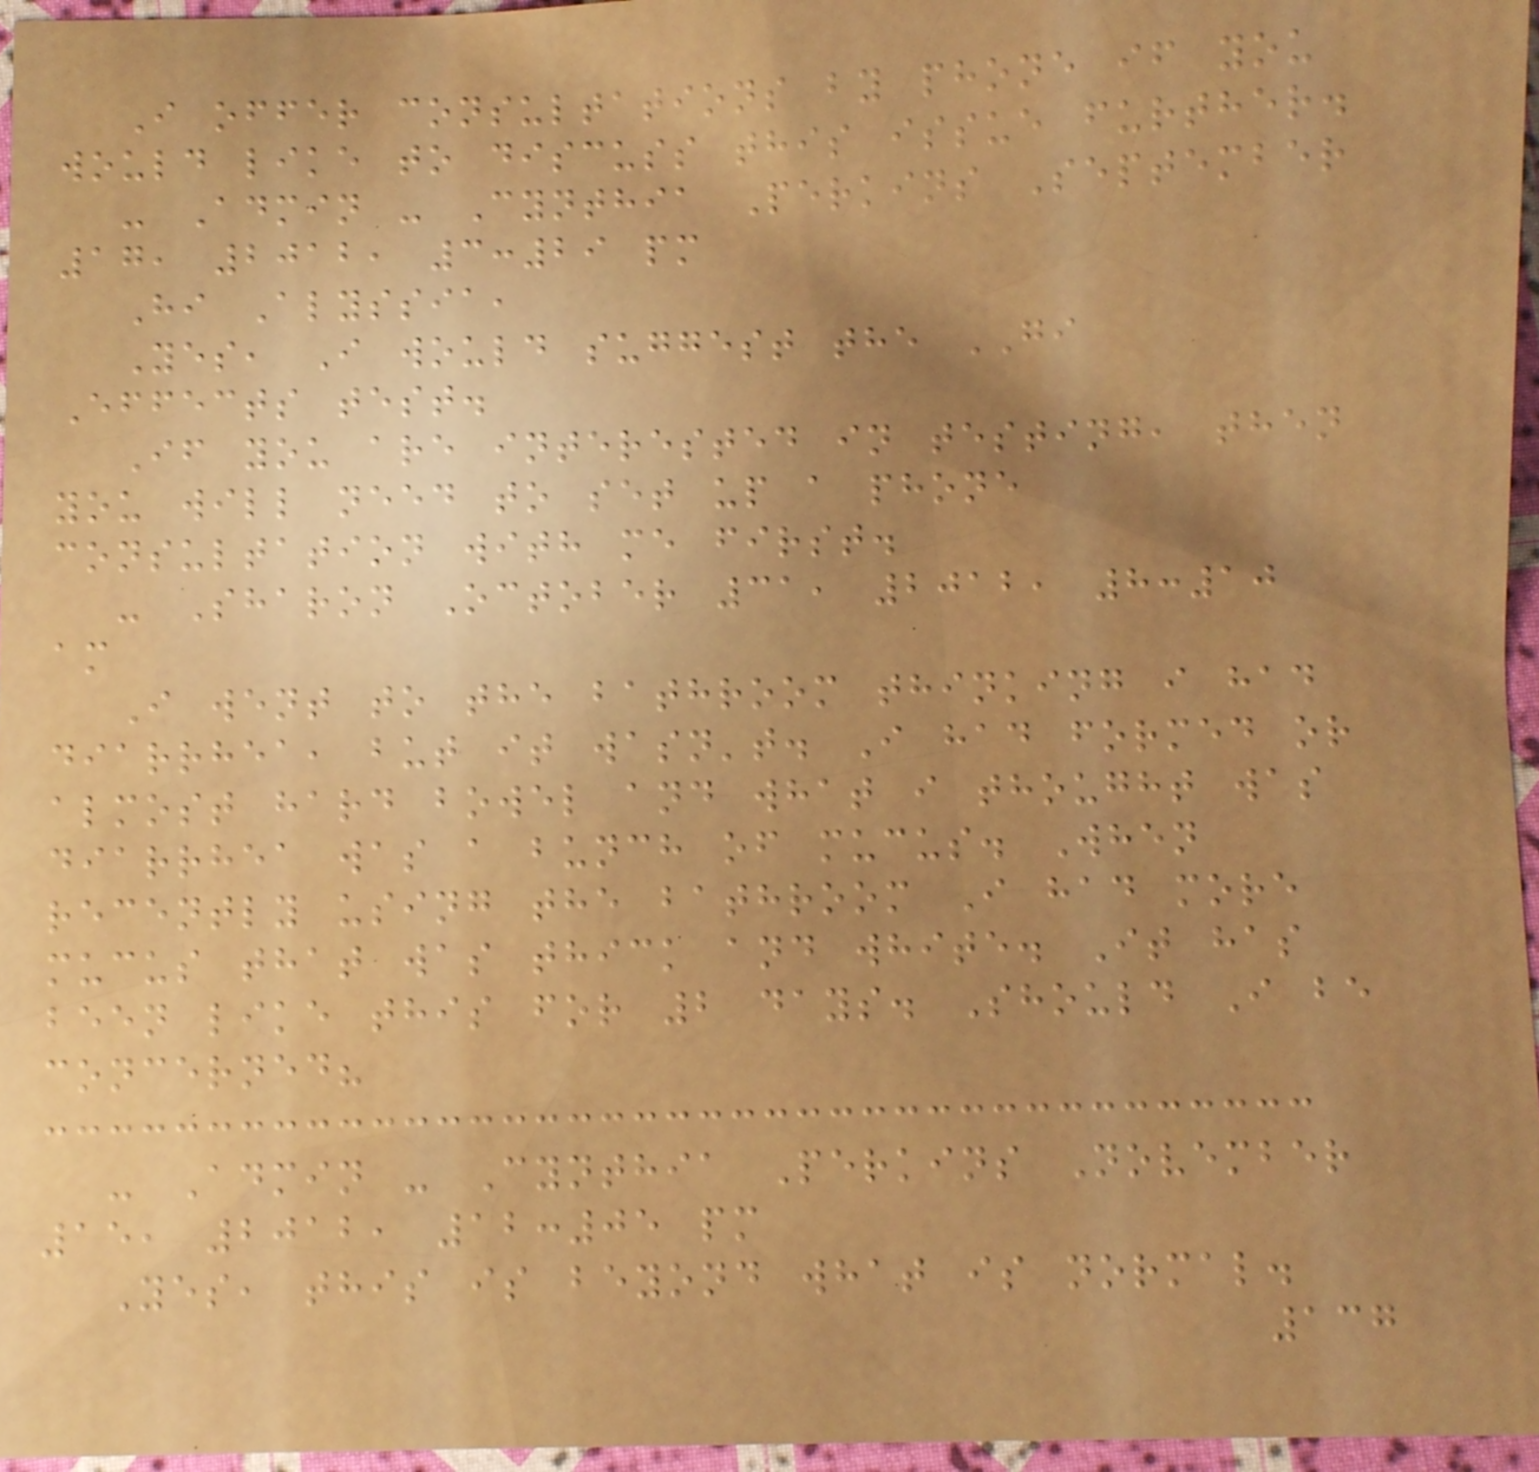I offer consultations by phone if you
would like to discuss this issue further.
- Admin - Cynthia Perkins September
17, 2012, 3:29 pm
Hi Alyssia,
Yes, I would suggest the GI
Effects test.
If you are interested in testing, then
you will need to set up a phone
consultation with me first.
- Sharon October 31, 2012, 8:10
am
I went to the bathroom thinking i had
diarrhea, but it wasn't. I had formed or
almost hard bowel and what i thought was
diarrhea was a bunch of mucus. When
recently using the bathroom I had more
mucus that was thick and white. It has
been like this for 2 days. Should I be
concerned?
- Admin - Cynthia Perkins November
15, 2012, 12:05 pm
Yes, this is beyond what is normal.
137
